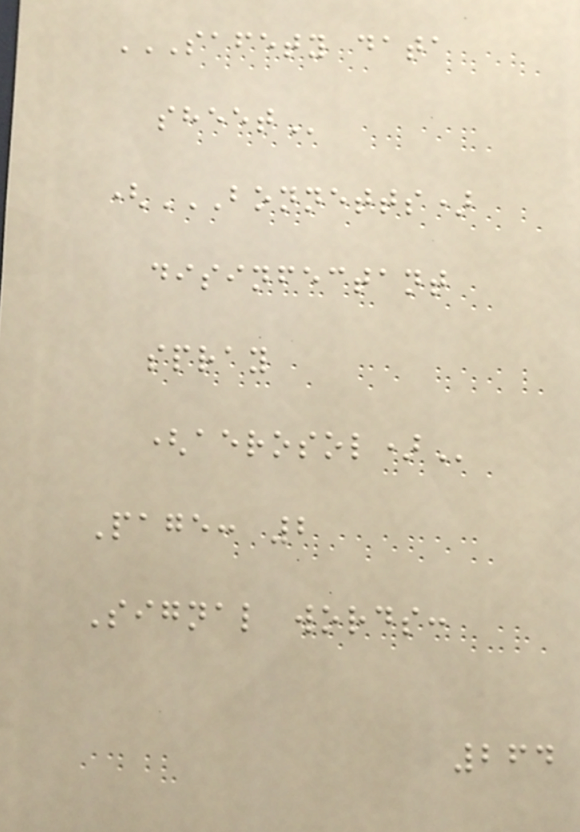SAFETY DATA
SHEET
(BONNETTS)
DISINFECTANT
SPRAY
(AEROSOL)
Page: 2
Signal words:
264
